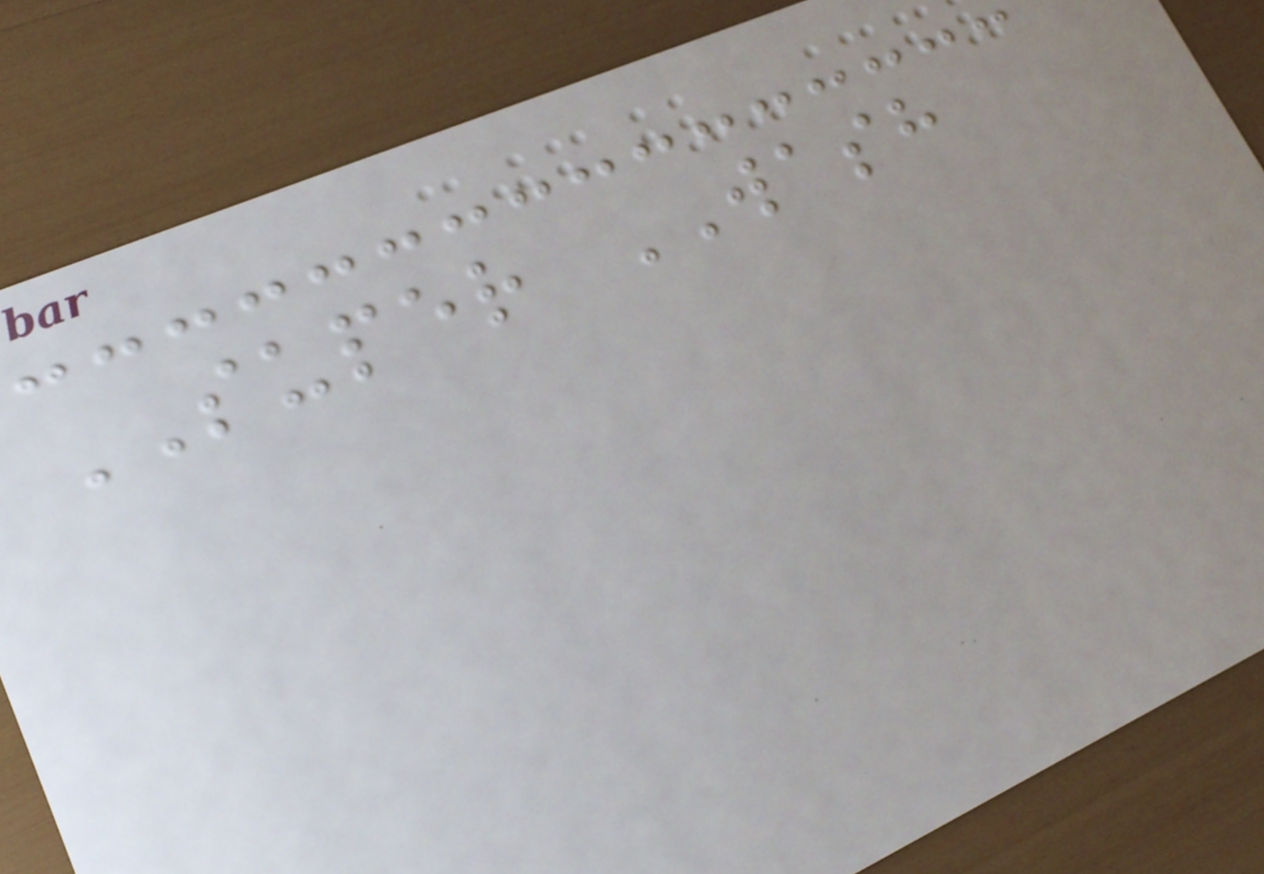SUPER WASH
